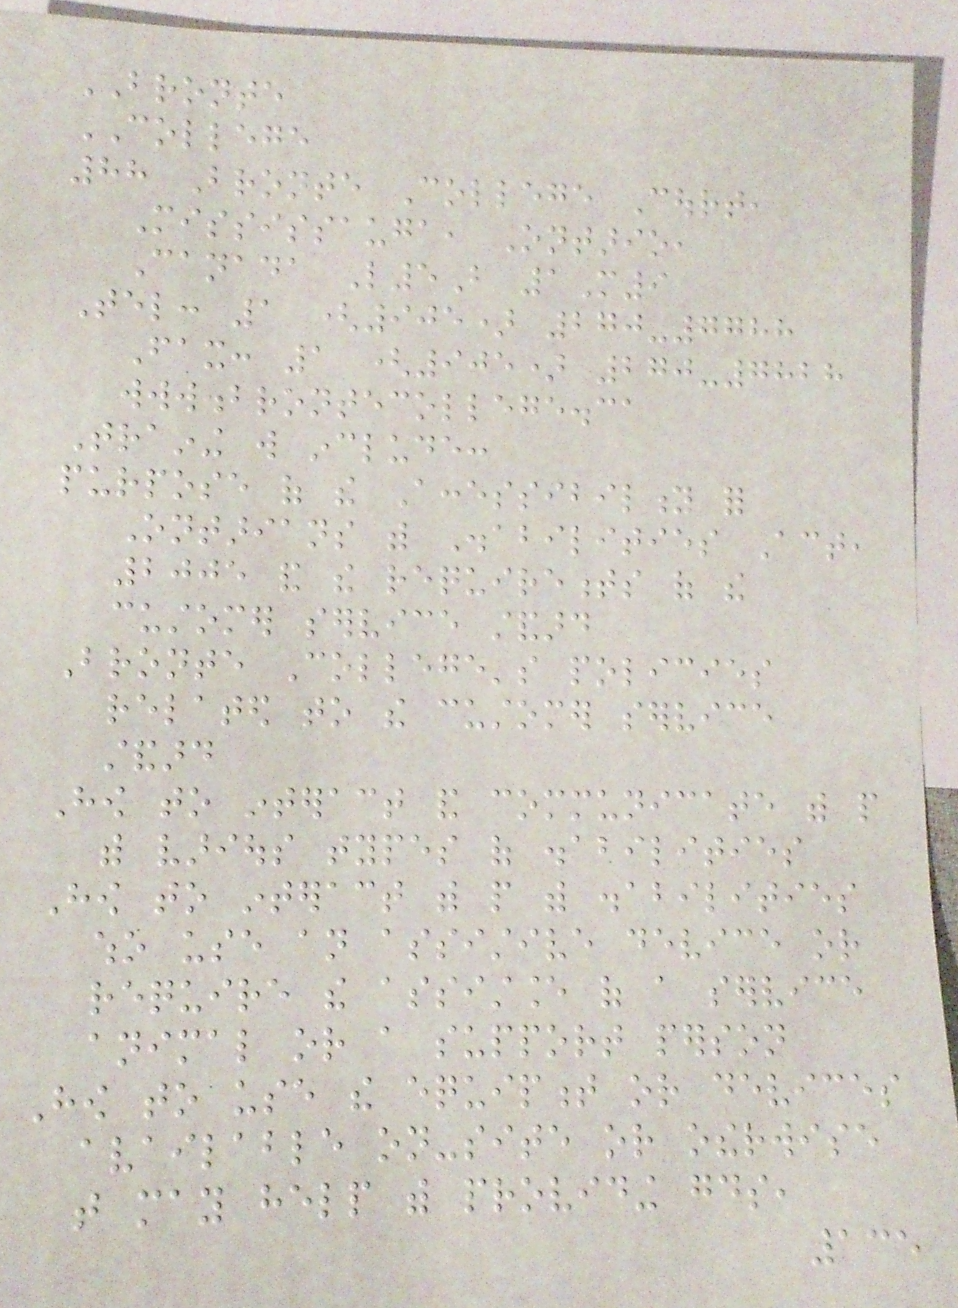BRONTE
COLLEGE
88 Bronte College Court,
Mississauga, Ontario,
Canada L5B 1M9
Tel: 1 (905) 270-7788
Fax: 1 (905) 270-7828
www.brontecollege.ca
Training will include:
purpose of the Accessibility for
Ontarians with Disabilities Act,
2005 and the requirements of the
customer service standard
Bronte College's policies
related to the customer service
standard
How to interact and communicate with people
with various types of disabilities
How to interact with people with disabilities
who use an assistive device or
require the assistance of a service
animal or a support person
How to use the equipment or devices
available on-site or otherwise
that may help with providing goods,
135
